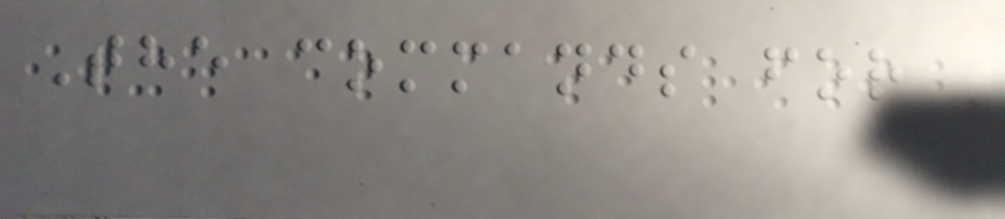The commands for
